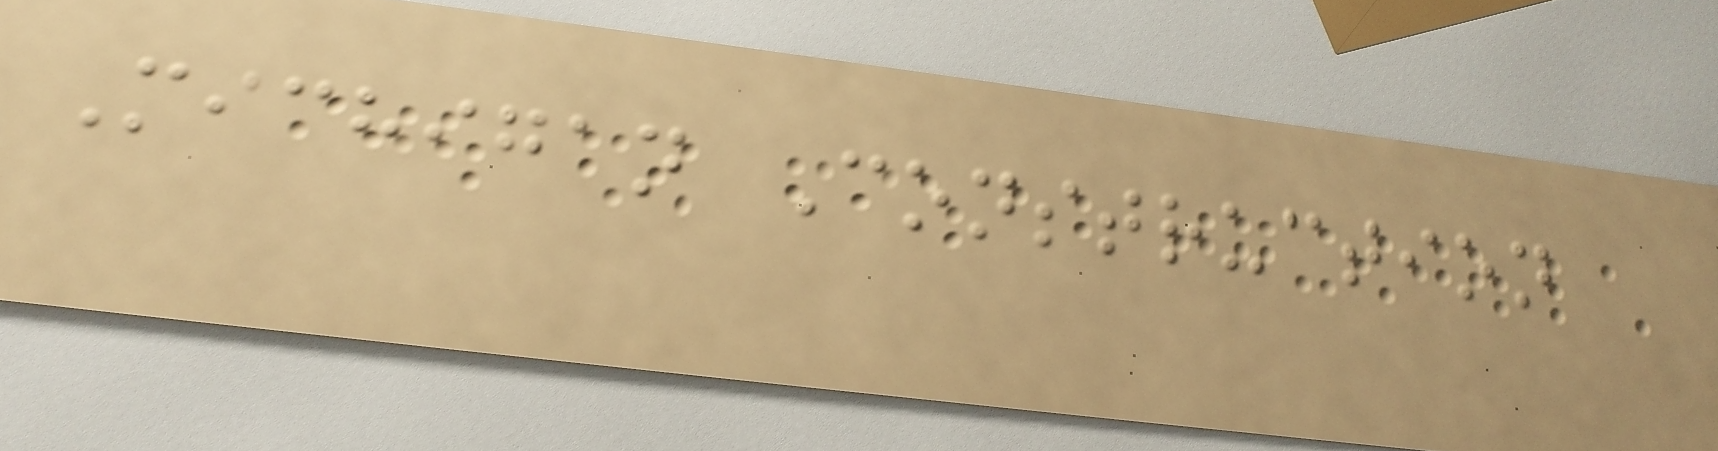Michigan Construction
